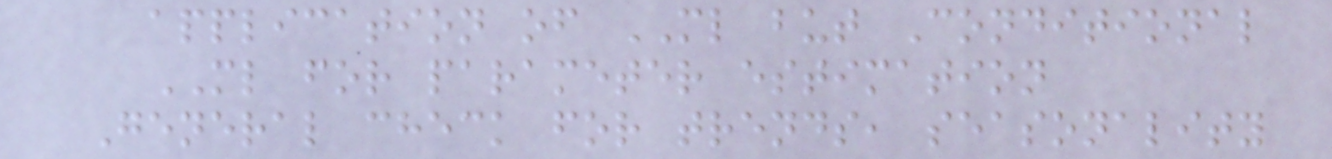application of ML but Conditional
ML for parameter estimation
General check for trends, seasonality
